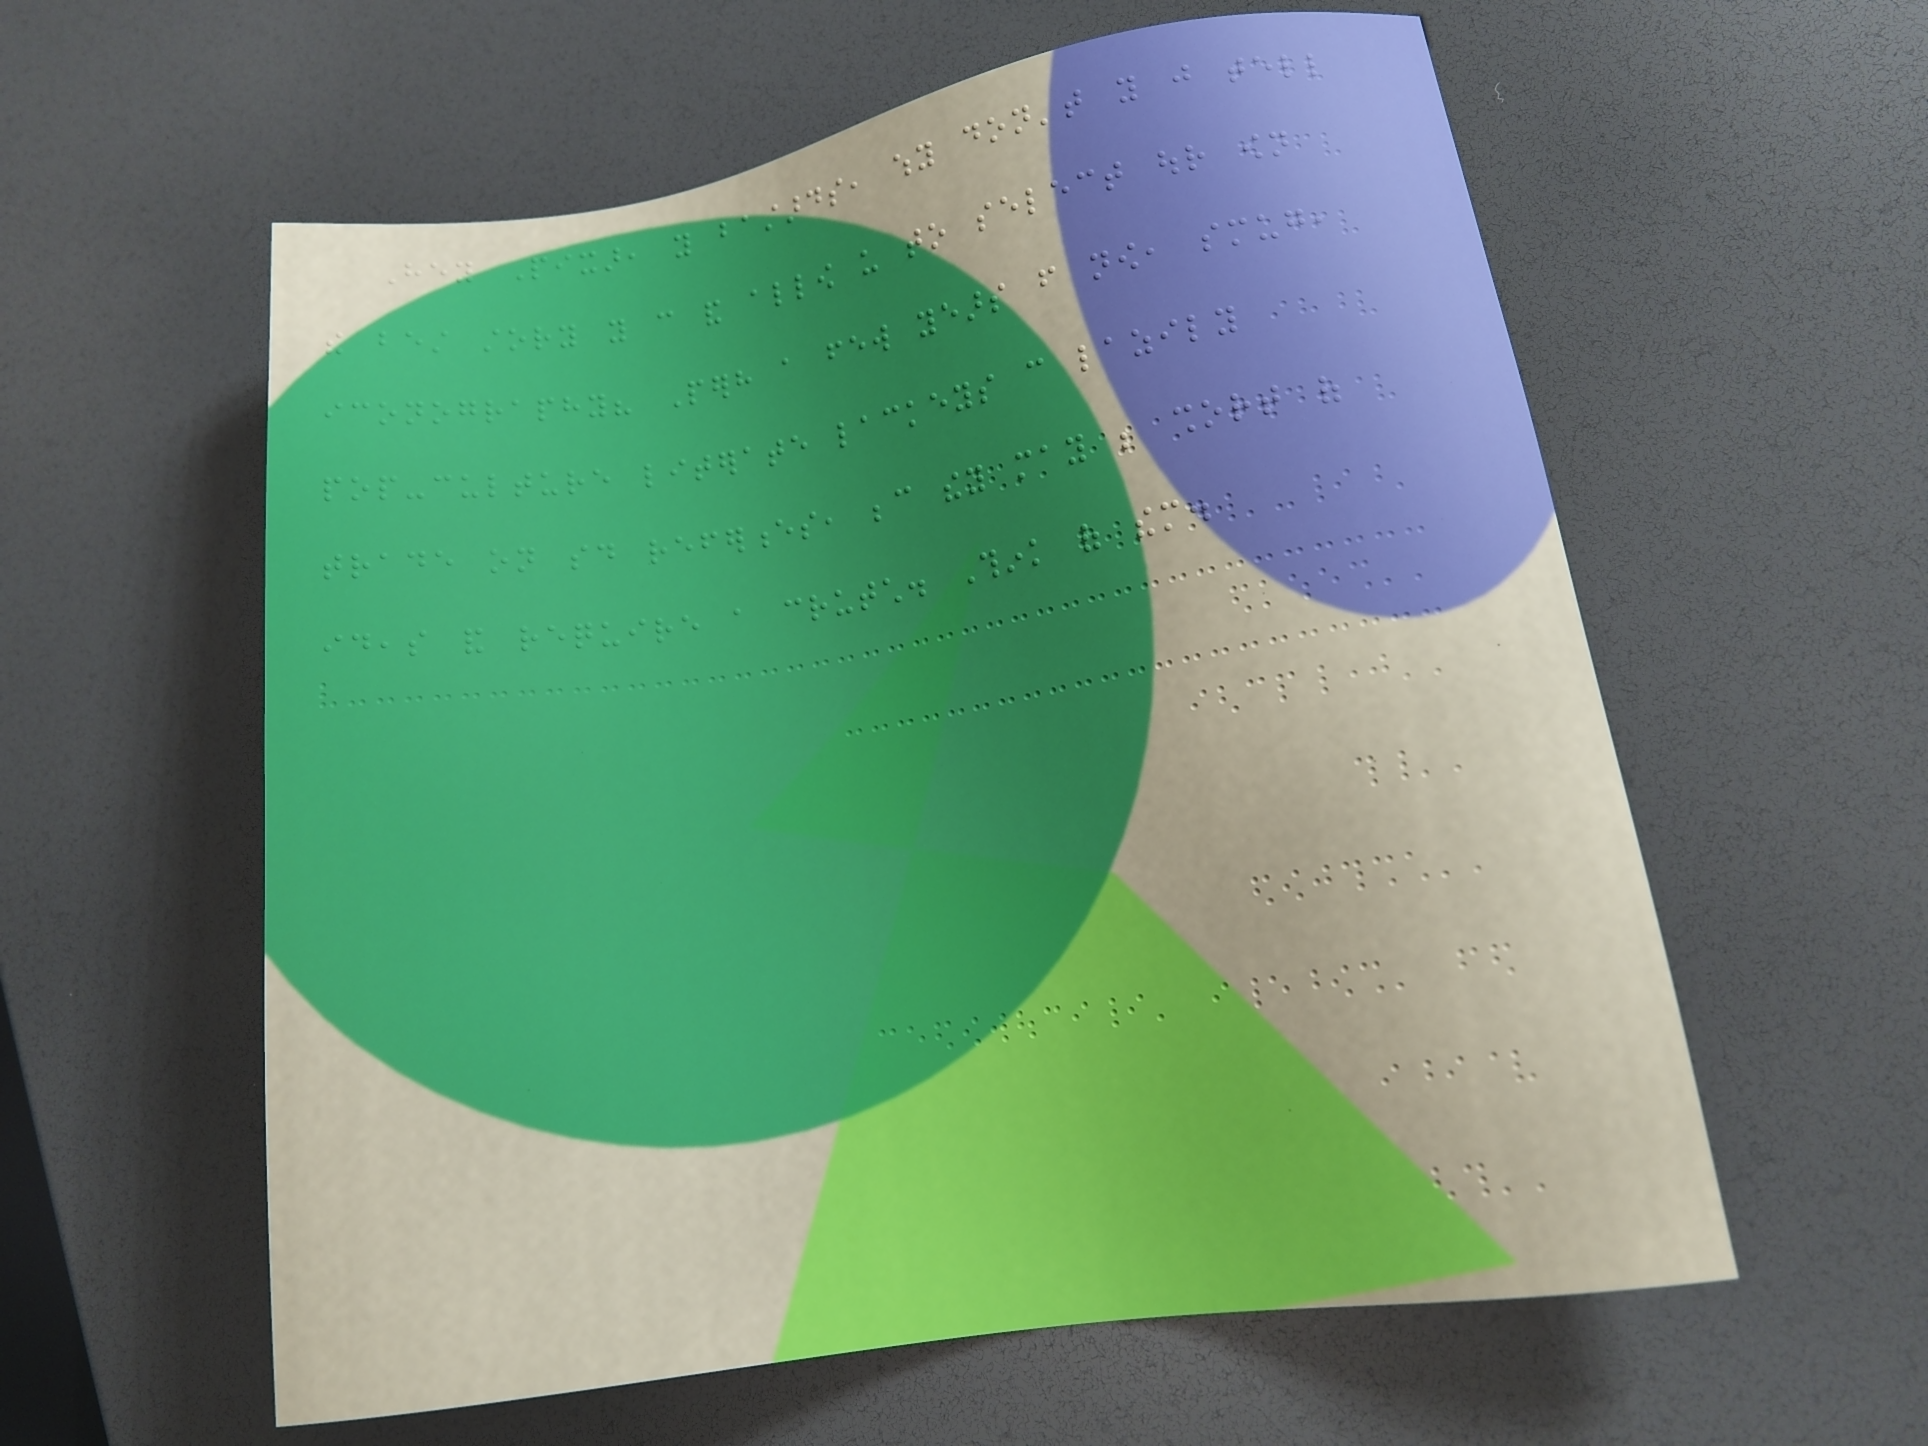Hey Pixar, you bastards, why don't you just tell
the best story you can and allow us to select our own
iconography? Perhaps a few years from now, smug,
pop-culture literate lackeys can lazily
trade on said references, because they may be short of
ideas and require a crutch. Think of them.
